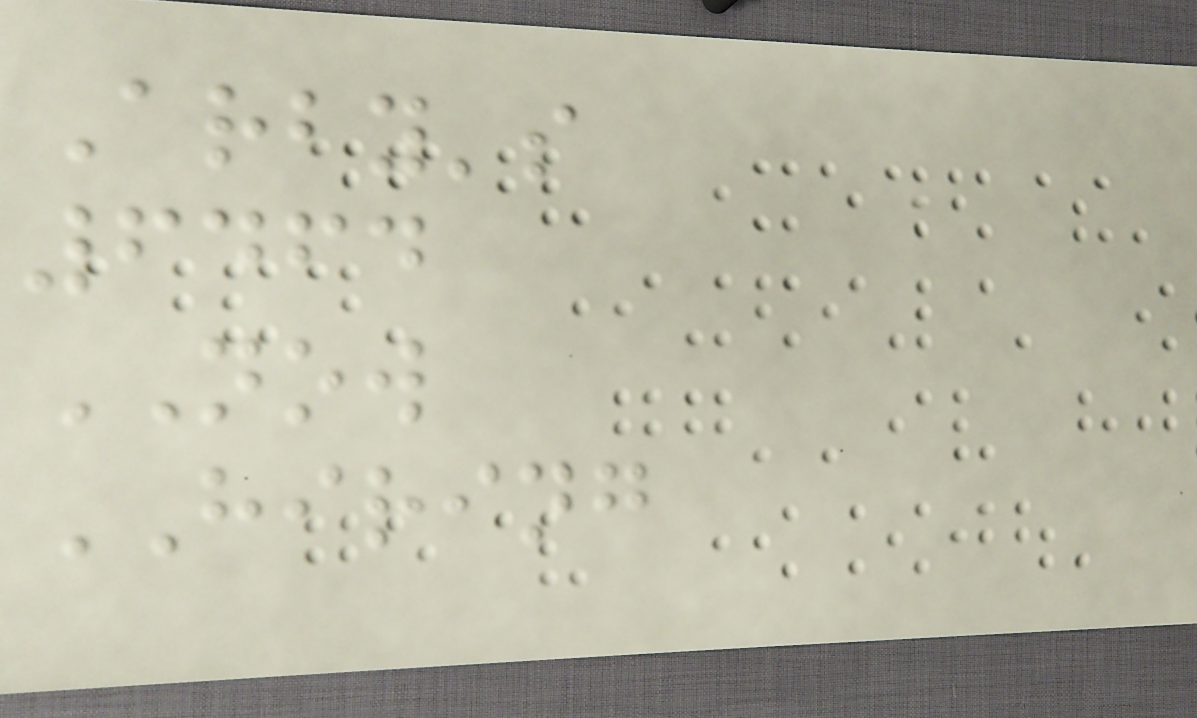Arby's
6464
NOW
HIRING
